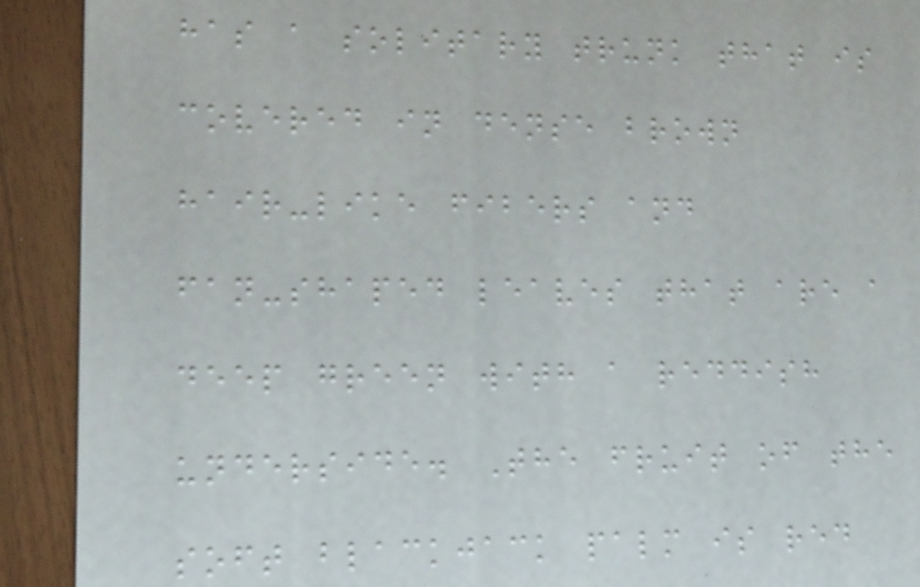has a solitary trunk that is
covered in dense brown
hair-like fibers and
fan-shaped leaves that are a
deep green with a reddish
underside. The fruit of the
soft blackjack palm is red
